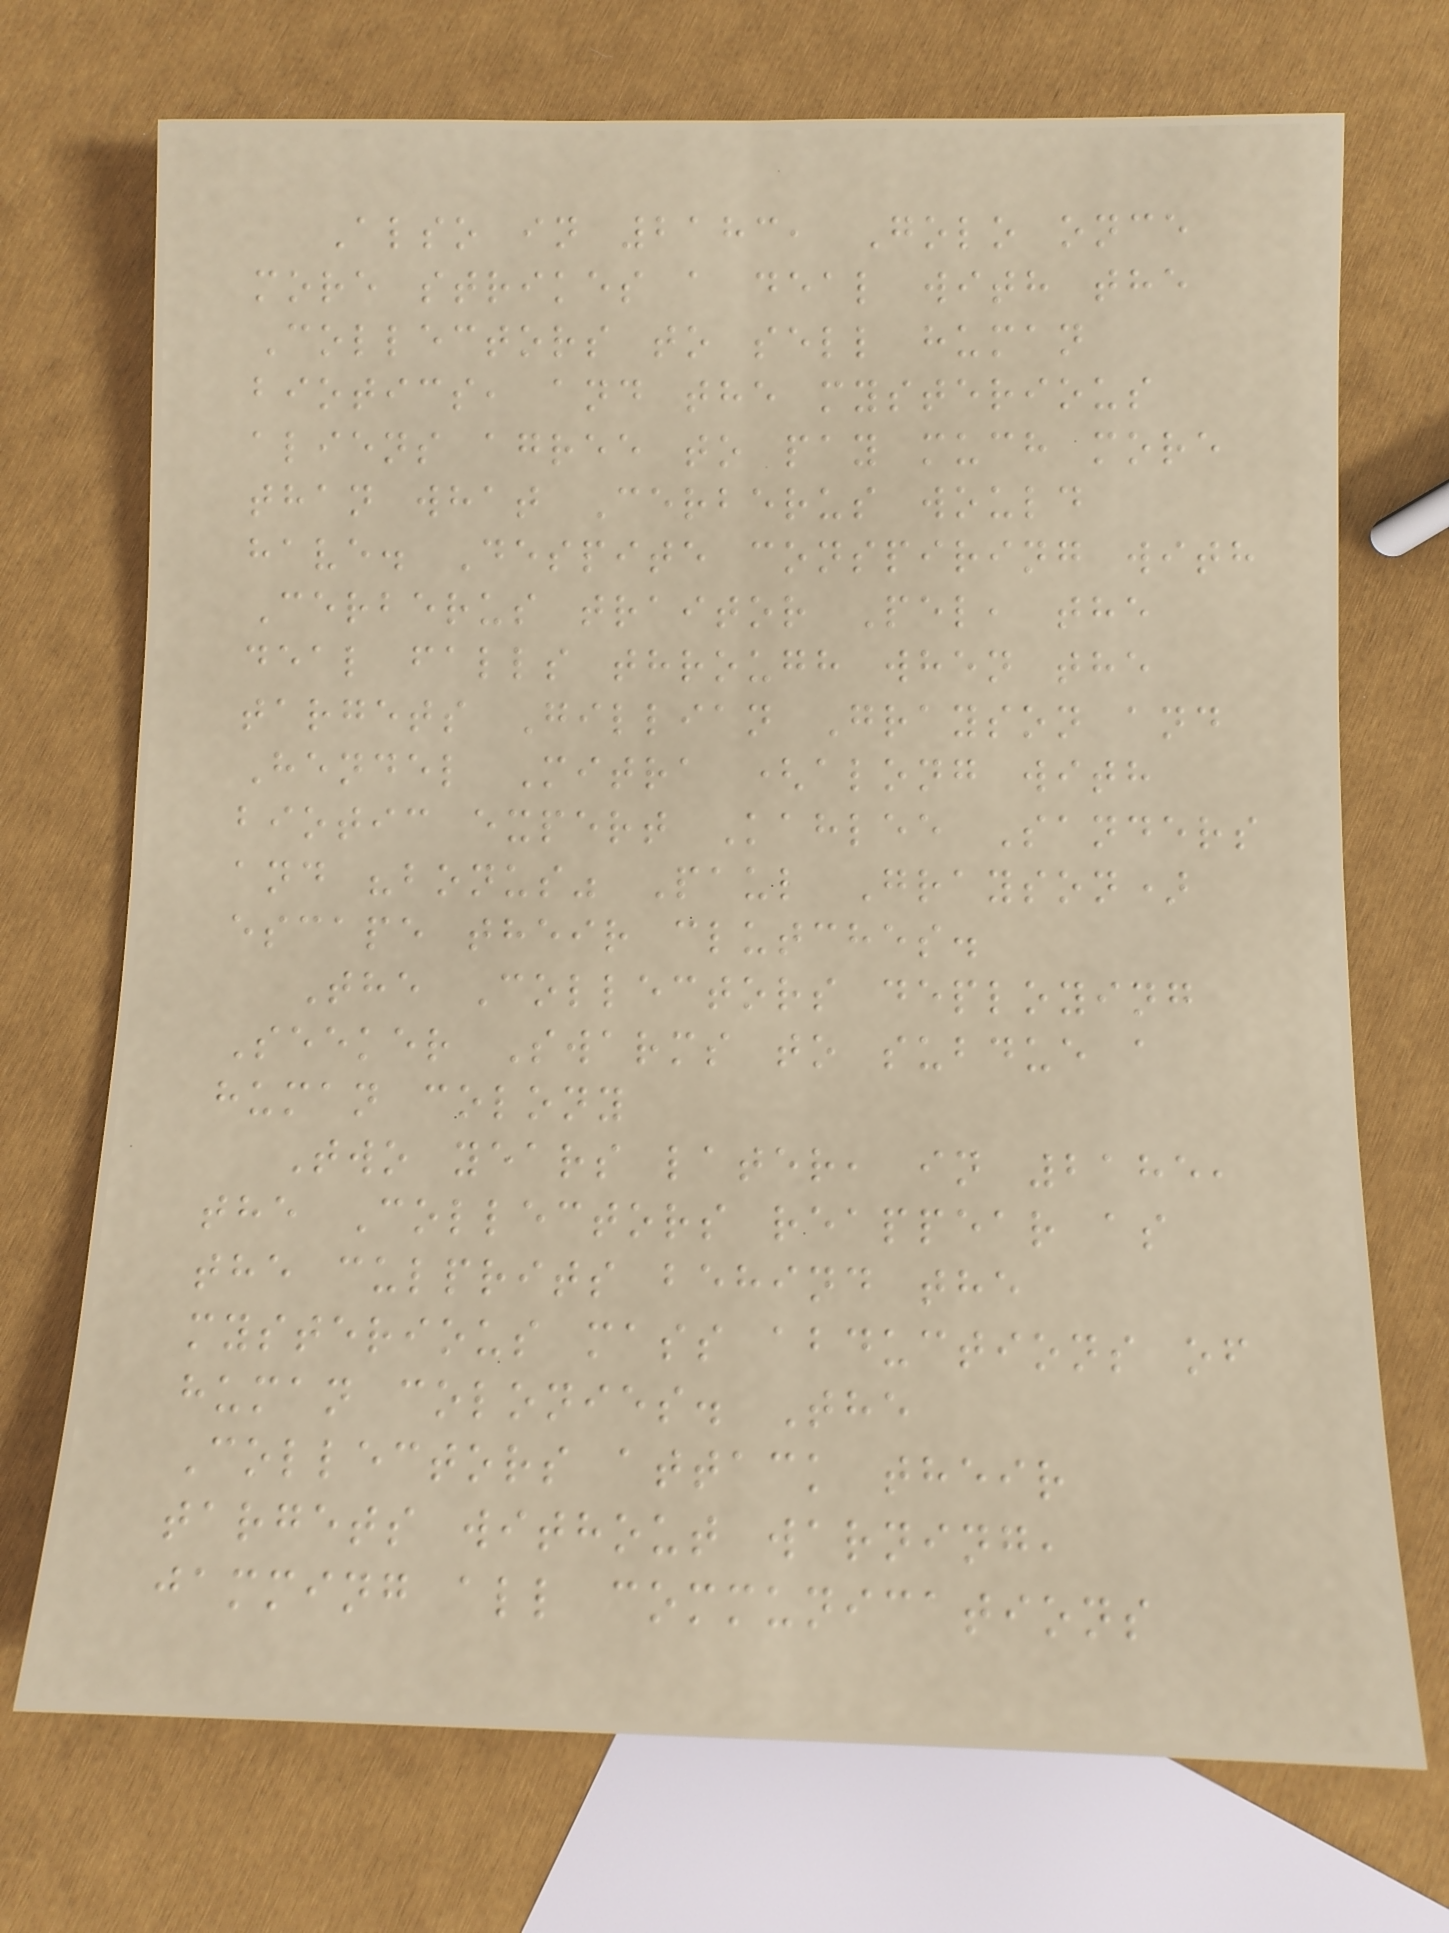Also in 2183, Golo once
more strikes a deal with the
Collectors to sell human
biotics, and the mysterious
aliens agree to pay much more
than what Cerberus would
have. Despite conspiring with
Cerberus traitor Pel, the
deal falls through when the
targets Gillian Grayson and
Hendel Mitra (along with
biotic expert Kahlee Sanders
and "bonus" Paul Grayson)
escape their clutches.
The Collectors deploying
Seeker Swarms to subdue a
human colony
Two years later, in 2185,
the Collectors reappear as
the culprits behind the
mysterious mass abductions of
human colonies. The
Collectors attack their
targets without warning,
jamming all communications
